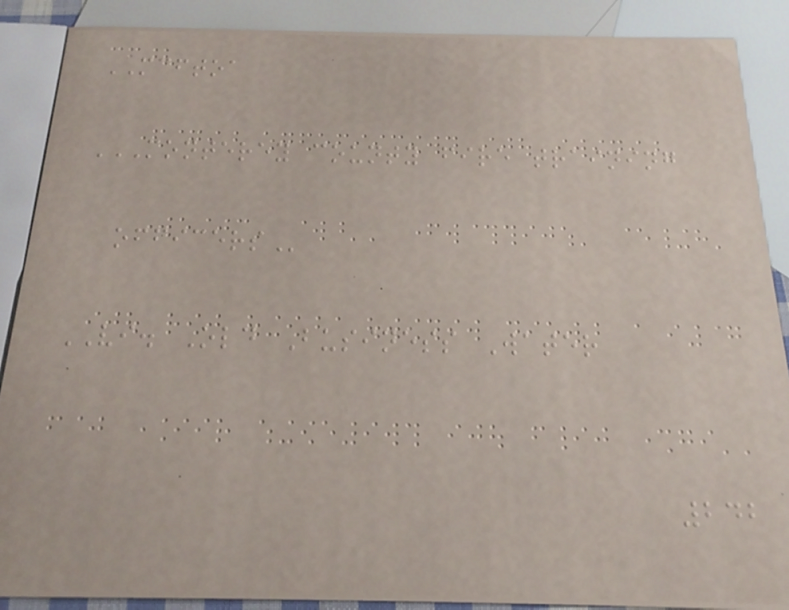MCFTOA
MONTEREY COUNTY FIRE TRAINING
OFFICERS
VI. Old Business Water
242
